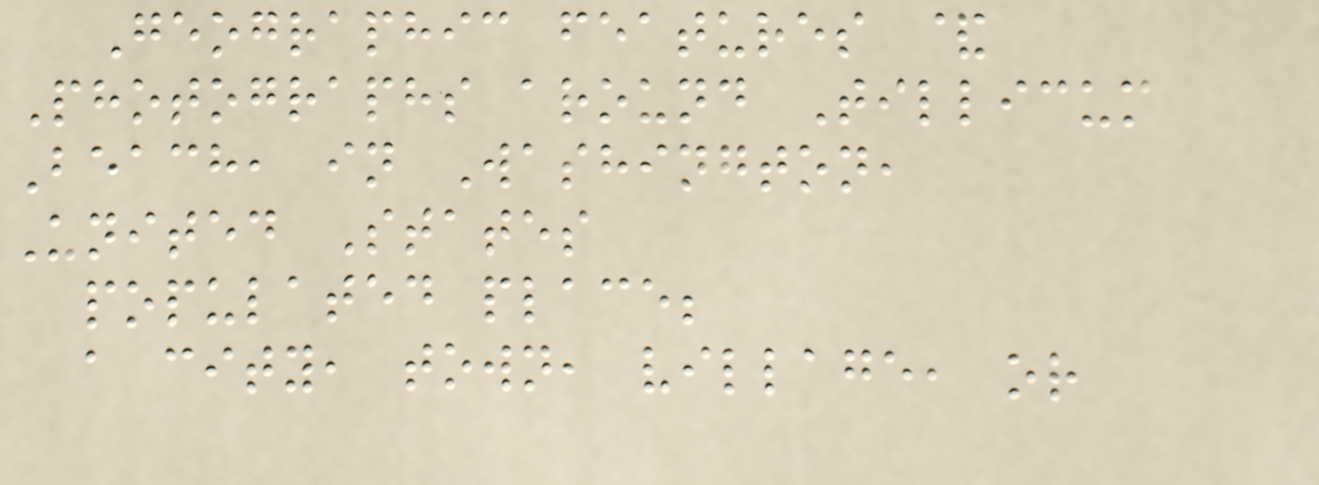Geographic features &
Photographs around Tillicum
Beach, in Washington,
United States
populated place;
a city, town, village, or
